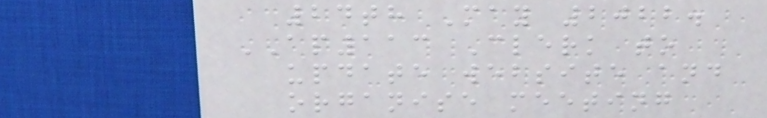24th May 2022.
AP113 Clerk to
update website and
organise meeting
